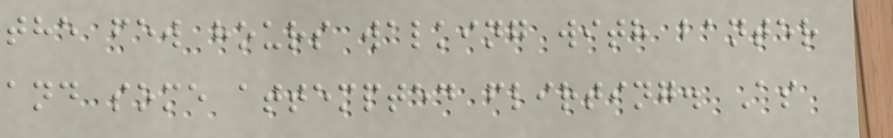the few hours walking with banter
and some attempted flirting. As
